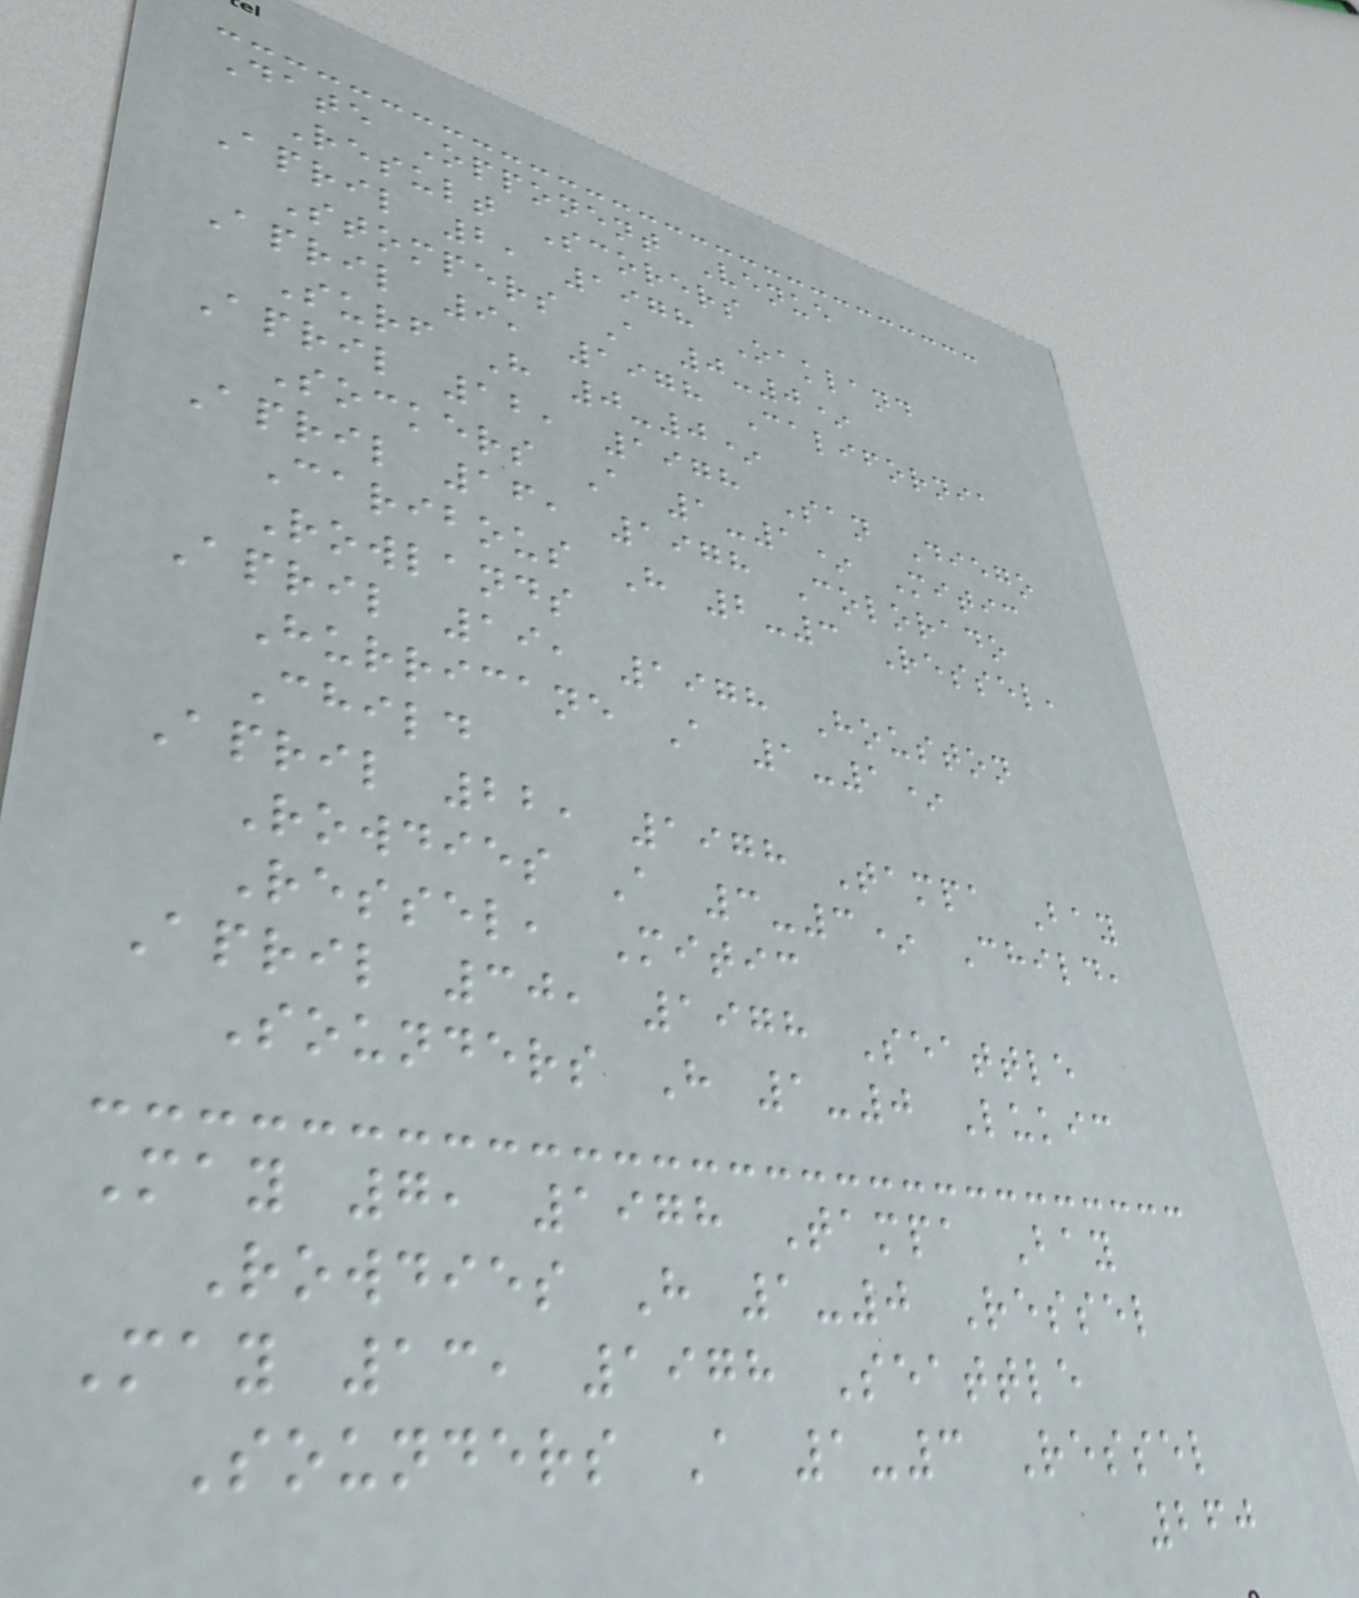Date Opponent Venue
Result Scorers
April 2, 1978 Oakland
Stompers A 0-0*
April 9, 1978 California
Surf H 0-0*
April 12, 1978 San Diego
Sockers A 1-1* Mitic
April 16, 1978 Colorado
Caribous H 2-3 Ressel,
Rowlands
April 19, 1978 Houston
Hurricane A 1-1*
Child
April 22, 1978 Tampa Bay
Rowdies A 3-3* Child,
Ressel, Mitic
April 30, 1978 Seattle
Sounders H 1-0 Lukic
May 7, 1978 Tampa Bay
Rowdies H 1-0 Ressel
May 13, 1978 Seattle
Sounders A 1-3 Ressel
260
